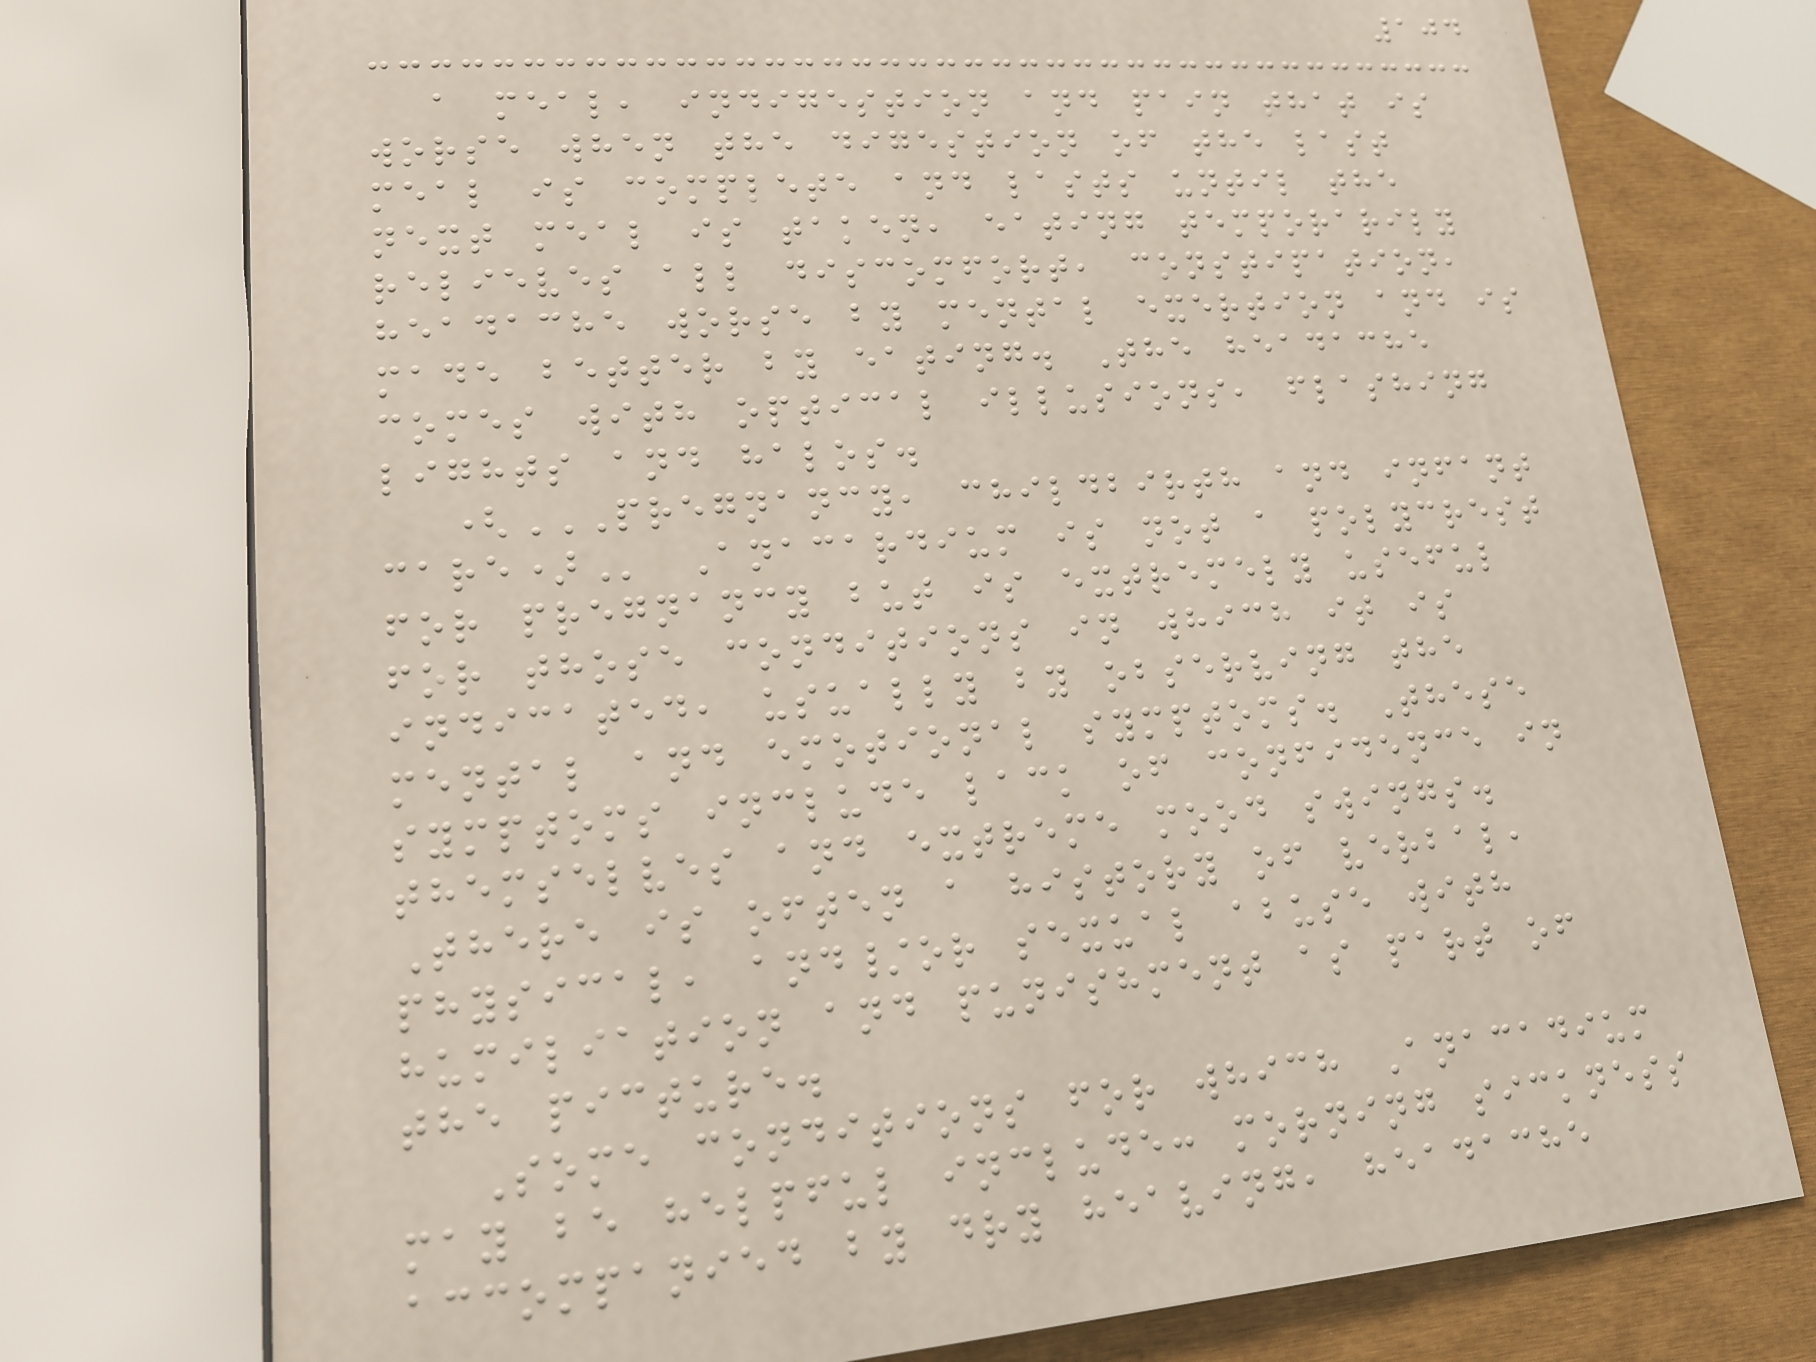104
a meal, indigestion and pain that is
worse when the digestion of the last
meal is complete and lasts until the
next meal is taken, eating temporarily
relieves all discomfort, constipation,
headache worse by mental exertion and is
made better by eating. The headache
comes with optical illusions, flashing
lights and halos.
(PREGNANCY, CHILDBIRTH AND INFANT
CARE) Anacardium is not a polycrest
for pregnancy but is extremely useful
for those conditions in which it is
indicated, usually by observing the
mental and emotional symptoms. These
symptoms include lack of confidence in
themselves and extreme mood swings.
There is often a history of verbal,
physical, and/or sexual abuse with
humiliation and punishment as part of
the picture.
Some conditions for which Anacadium
may be helpful include: morning sickness
accompanied by dry heaving, headache
